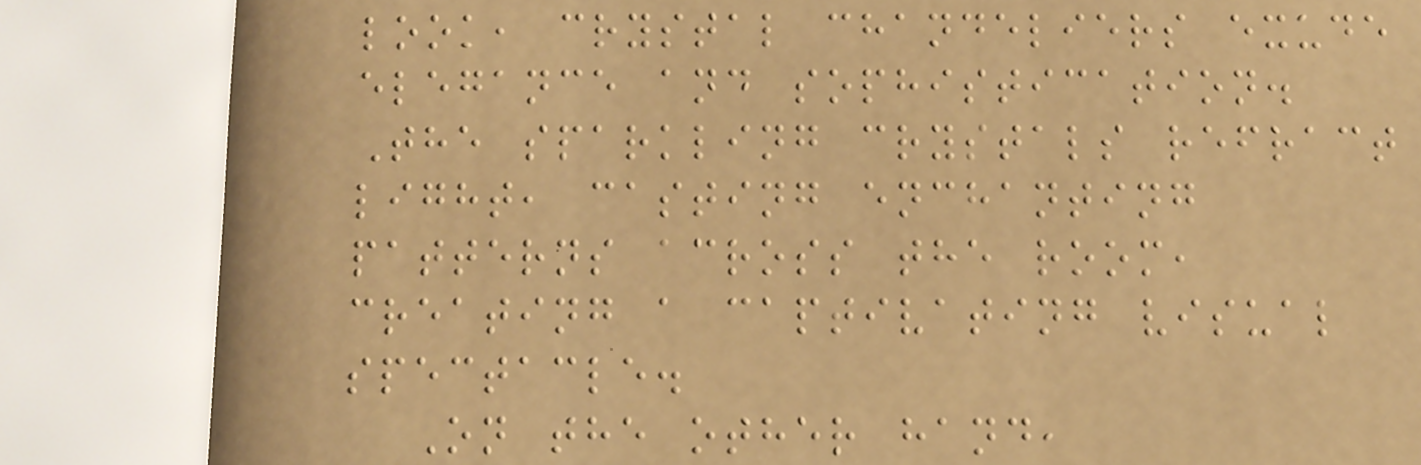look, crystal chandeliers exude
elegance and sophistication.
The sparkling crystals refract
light, casting enchanting
patterns across the room,
creating a captivating visual
spectacle.
On the other hand,
